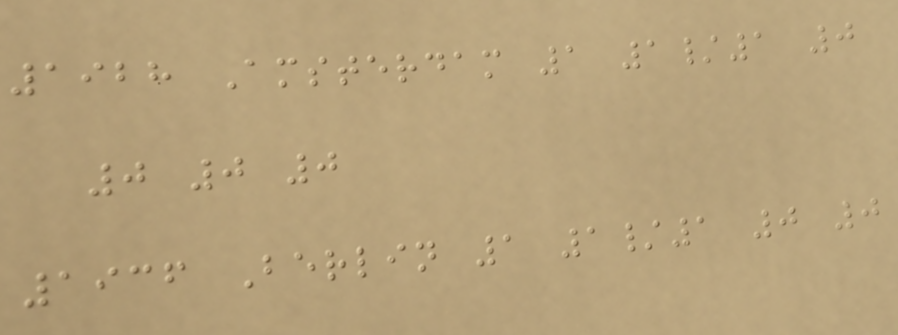1928 Amsterdam 1 1/1 0
0 0 0
1936 Berlin 1 1/1 0 0
